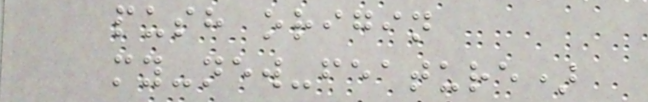push origin
my-new-feature)
